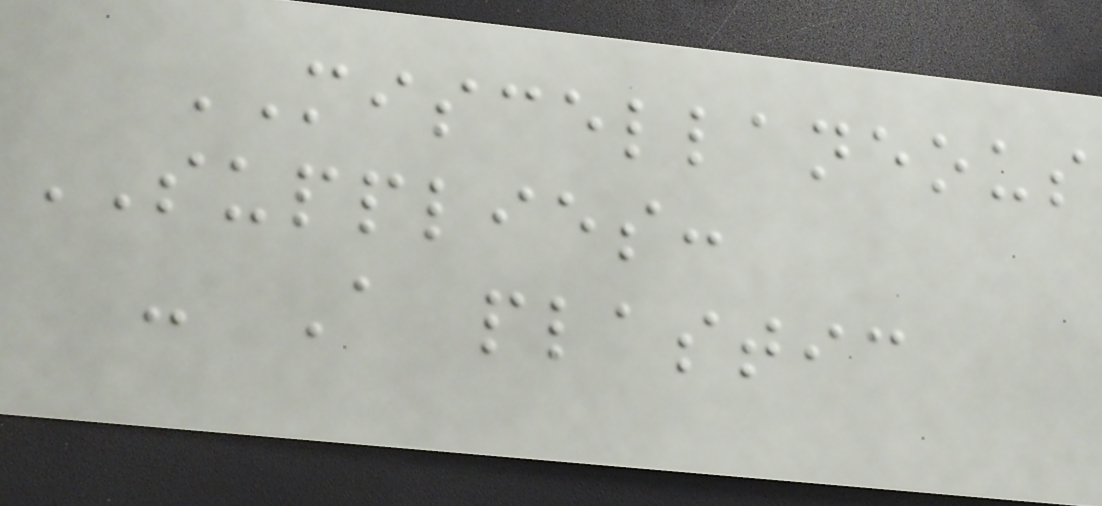MISCELLANEOUS
SUPPLIES:
- A plastic
